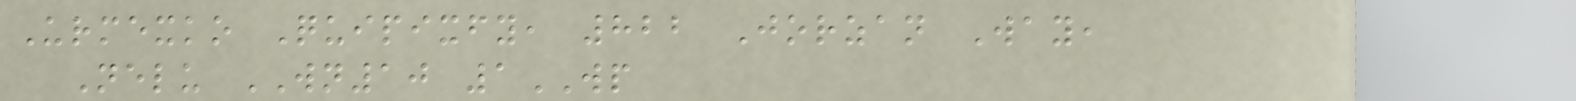Urmexko Quipixfy, 822 Jorzan Way,
Nelu WN10 1WP
